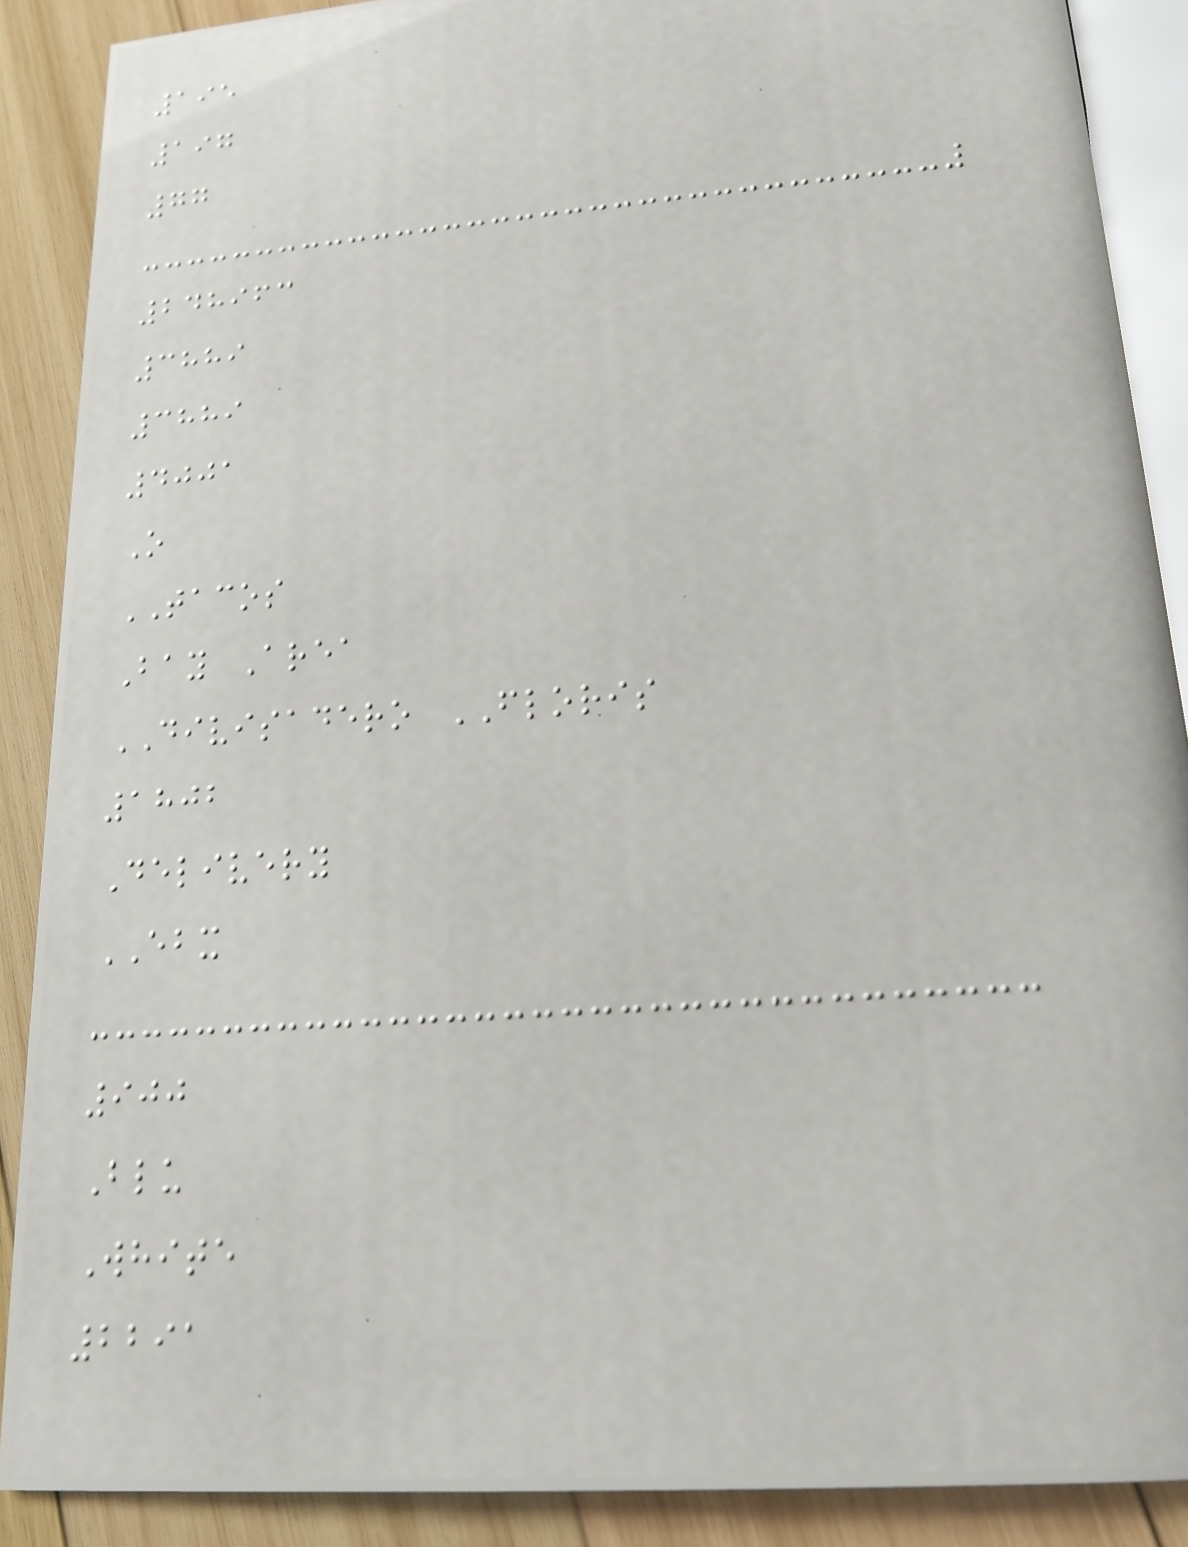195
197
77
248963
3889
3889
4001
O
TACOS
Bay Area
DIVISADERO FLORIS
1802
Delivery
EBX
900
Blu
White
2291
